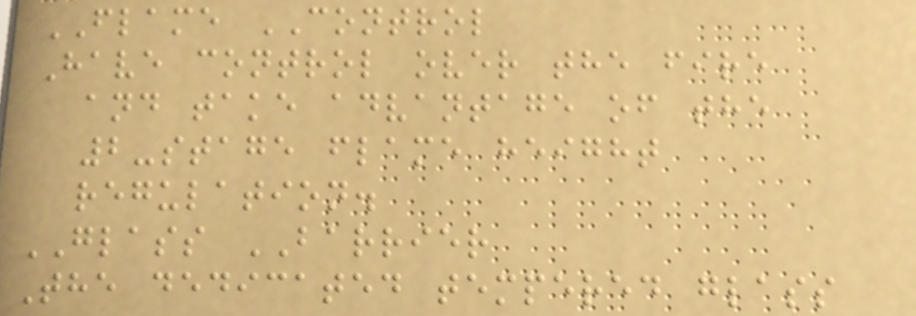FLAME CONTROL
Have control over the fire
and take advantage of the
2-stage flame height
regulation.
GLASS BARRIER
The dedicated tempered glass
